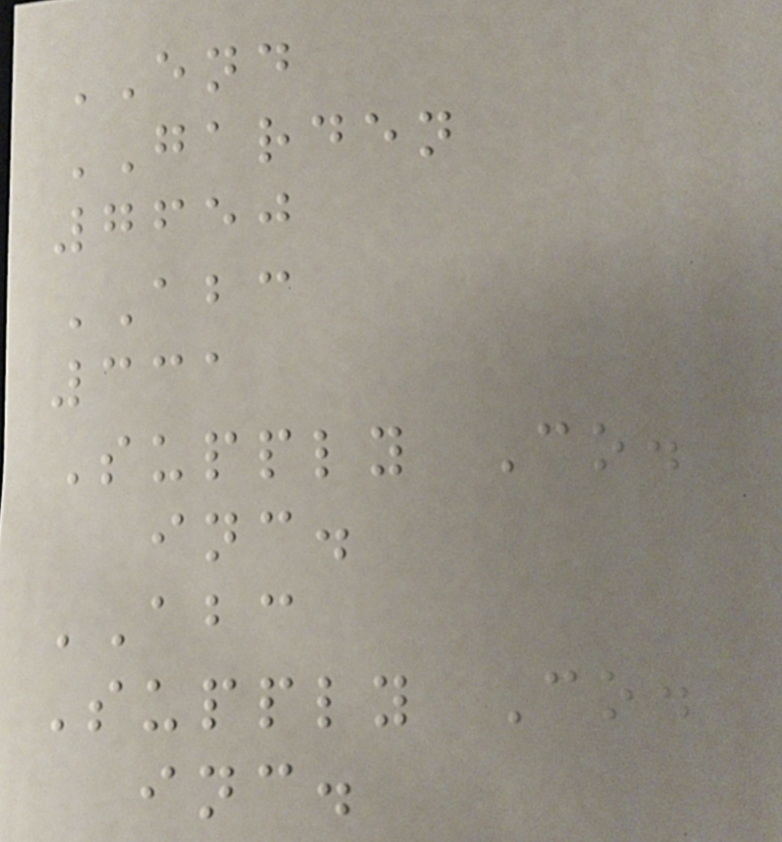END
GARDEN
7650
ABC
331
Supply Co.
inc.
ABC
Supply Co.
inc.
